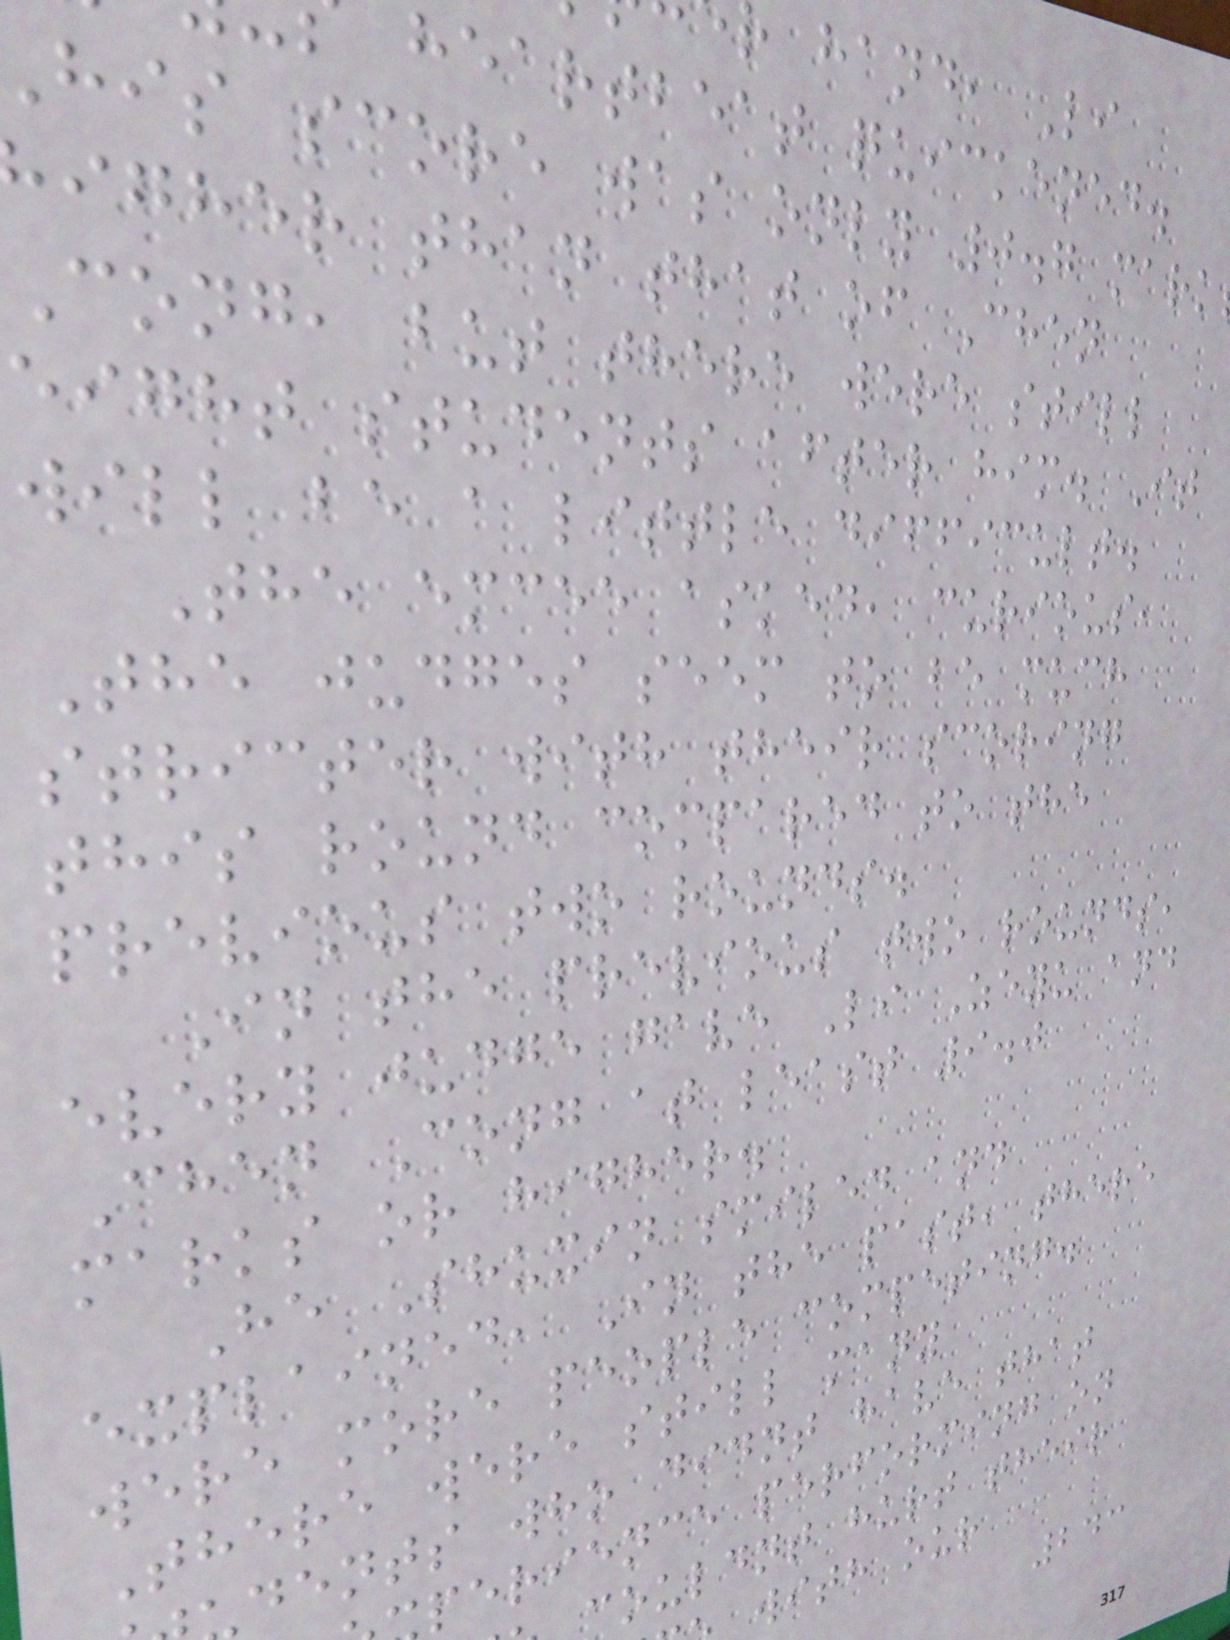r hand, Li
heartbeat quickened.
his score was only 0.7 mark
igher than that of Chen
Cong, but there were still
eight students after him. It
will be a little difficult.
The emcee asked, curious,
The judges seem to be much
stricter with their scoring
this round compared to the
previous two rounds.
In the previous two rounds,
every judge gave Li Zeyu and
Chen Cong at least 9.0
marks or higher.
He Shuxin smiled and
explained, In the past, there
were more people competing.
There were still many
dents who didnt have that
perience performing on
couldnt hurt their
with our
243
